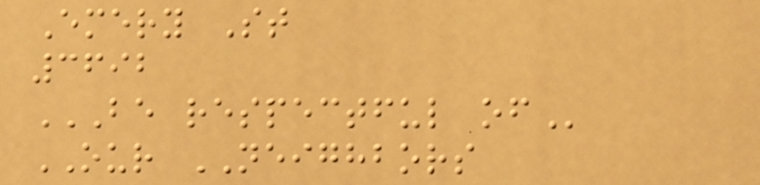Emery St
3692
BE RESPECTFUL OF
OUR NEIGHBORS
